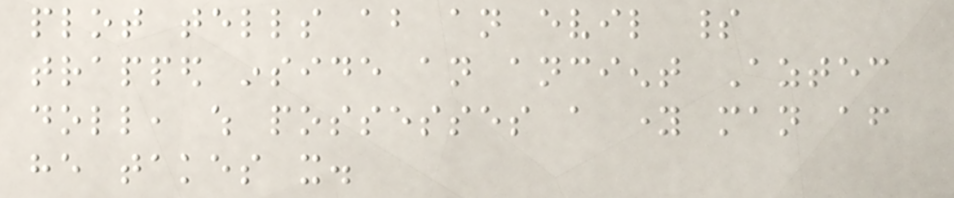plot tells about an evil spirit
trapped inside an ancient Aztec
doll, which possesses a young man after
he takes it.
